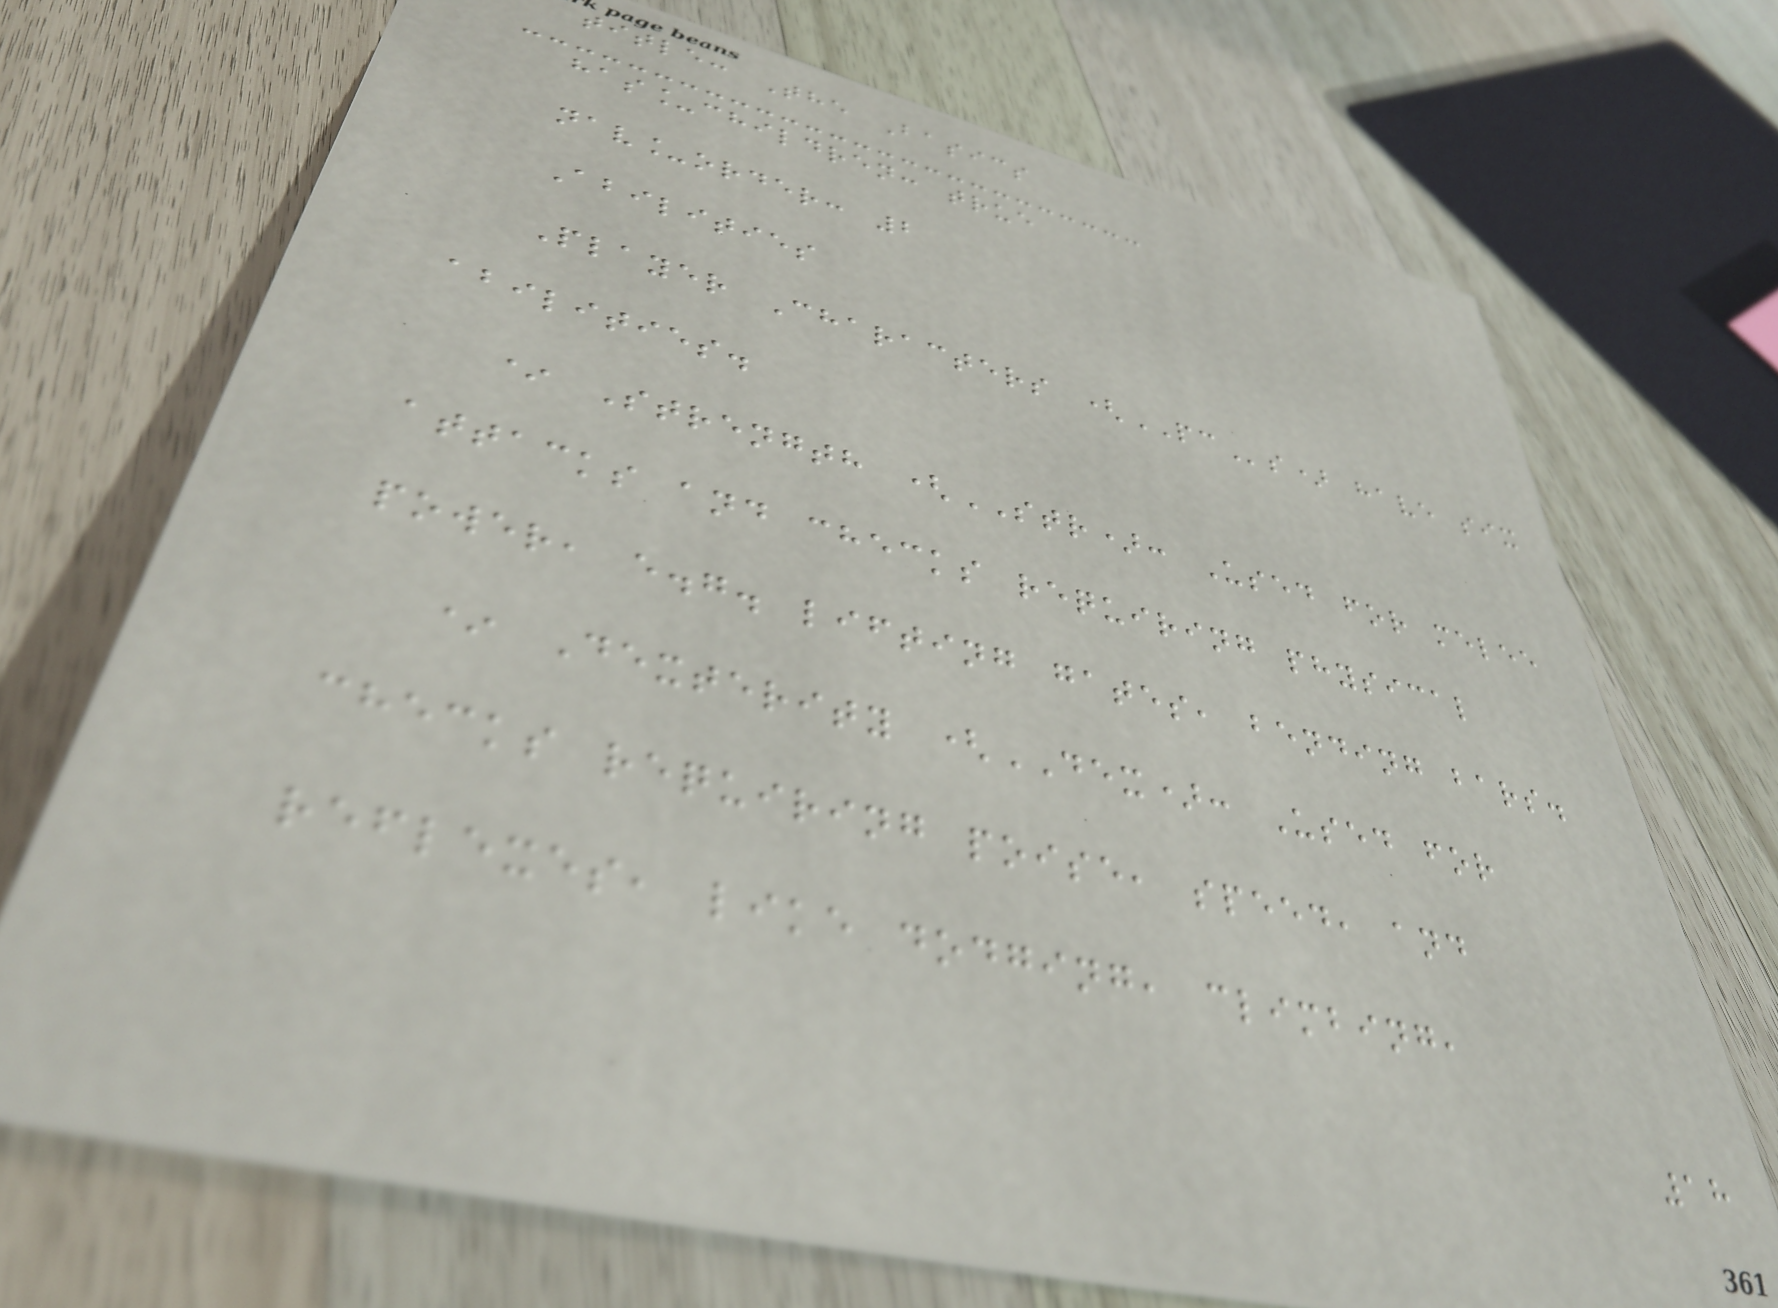title: The Basics
has_children: true
nav_order: 2
Abilities
Player Characters (PCs) have six
abilities.
* Strength (STR): Used for melee
attacks and checks requiring physical
power, e.g. lifting gates, bending bars.
* Dexterity (DEX): Used for
checks requiring poise, speed, and
reflexes, like dodging, climbing,
18
